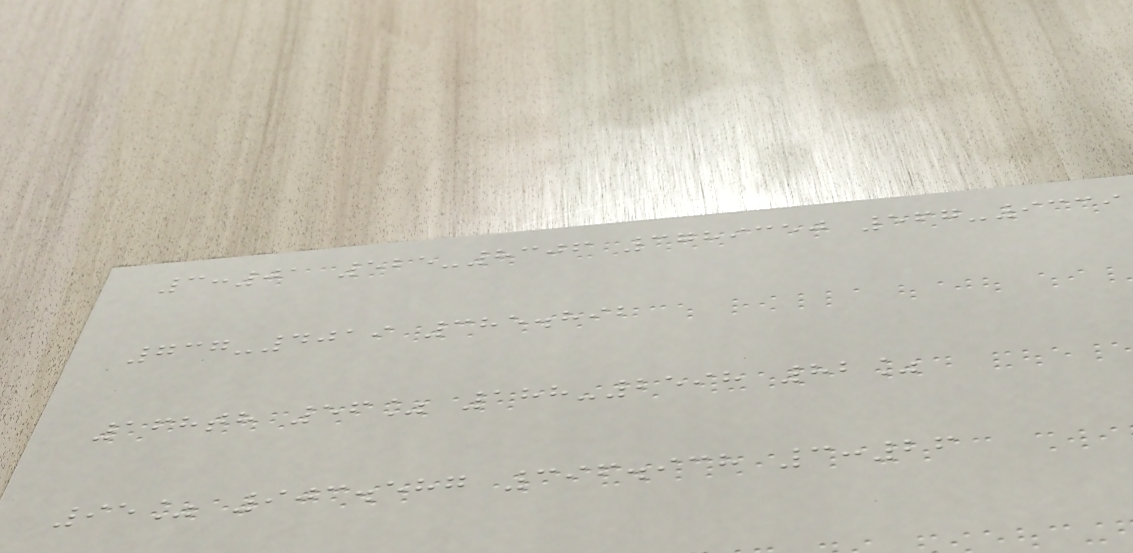3:01 525-8306 3789350 567-9339
737-4019 385.892
168th 56% 188-2598 82%
95% 903.587 396.938 3:26
